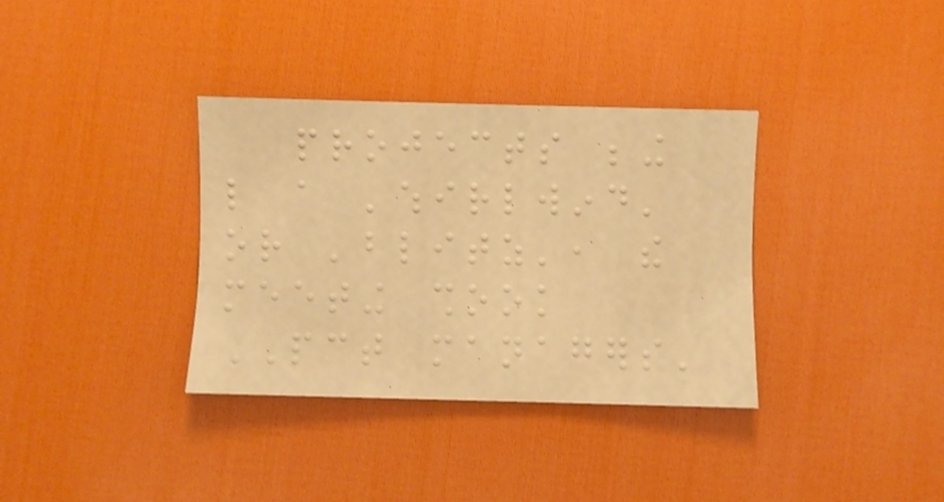projects being
like a 'whirlwind'
or 'blitz', the
meeting shook
PCT managers'
